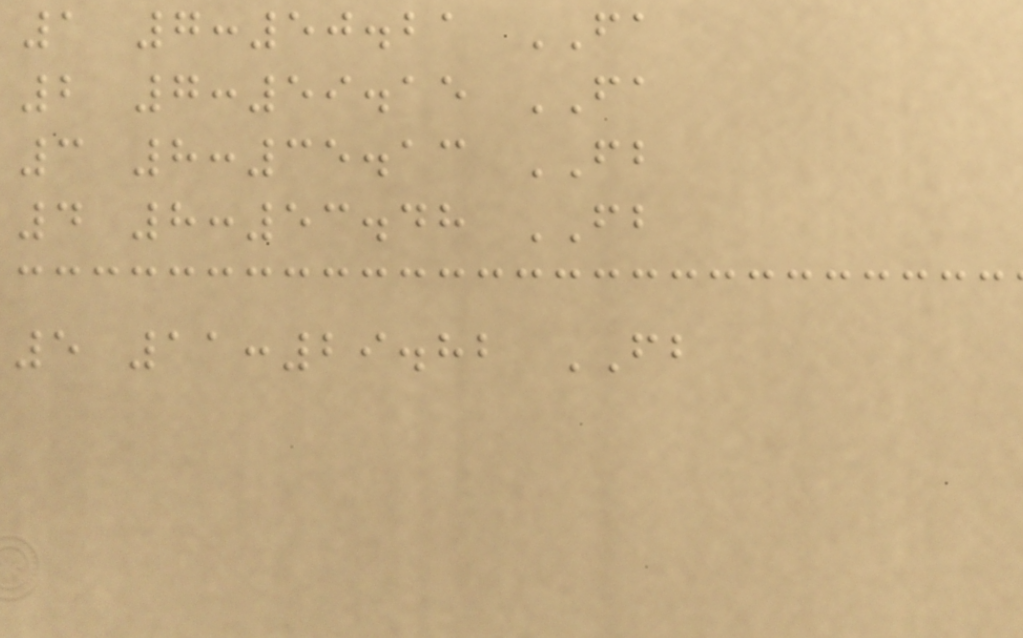1 7:50.21 FA
2 7:59.15 FA
3 8:35.13 FB
4 8:53.48 FB
5 11:29.82 FB
